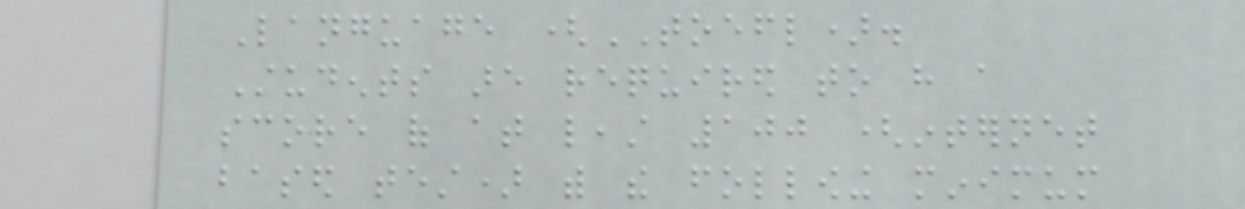Language (TOEFL).
Students are required to have a
score of at least 100 (internet
based test) with the following minimum
